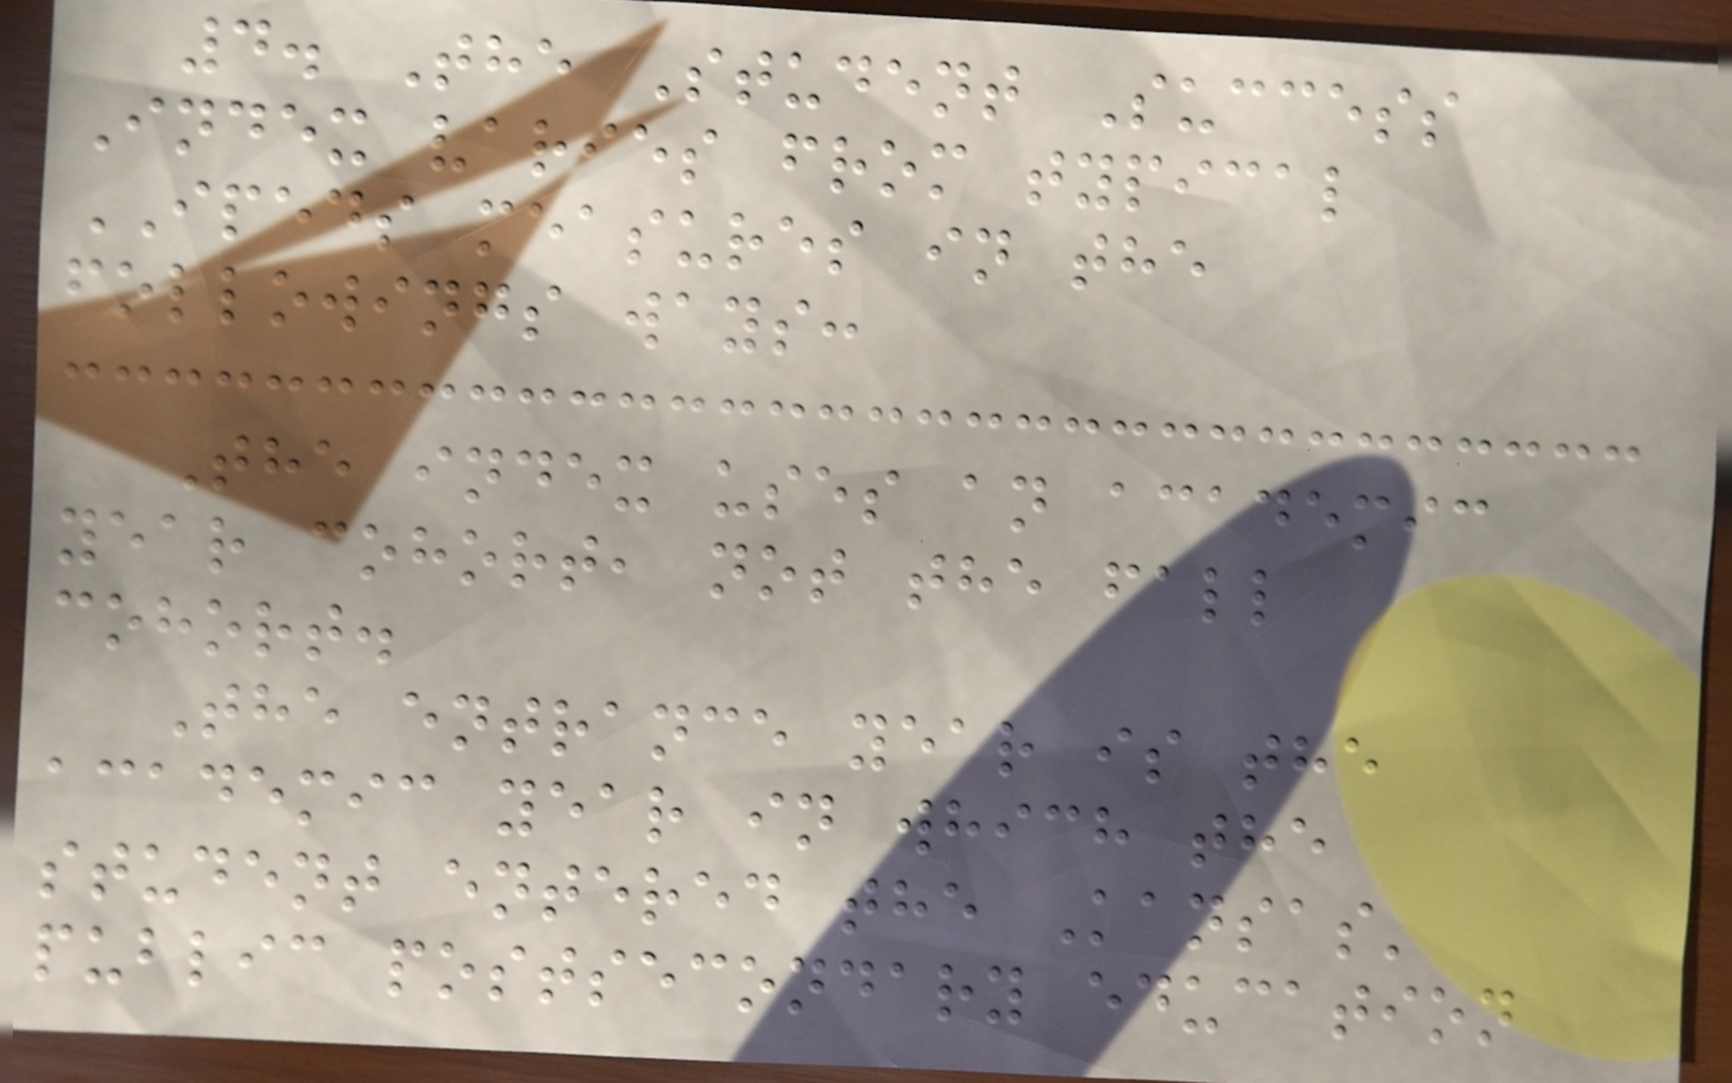4. The Student Success
Index varies from typical
IPEDS measures in the
followings ways:
The index uses an academic
year cohort, not the fall
cohort.
The entrance year is the
academic year in which the
student entered the Kansas'
public postsecondary education
